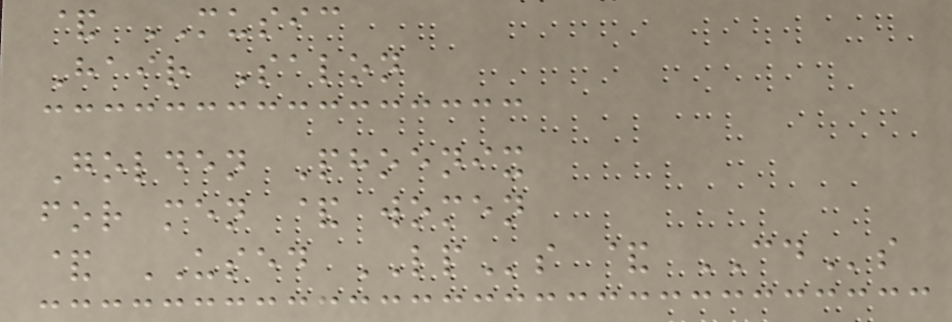& MUSIC
Hair Salon
Golden Phoenix
for men & women
& USED LPs & CDs
